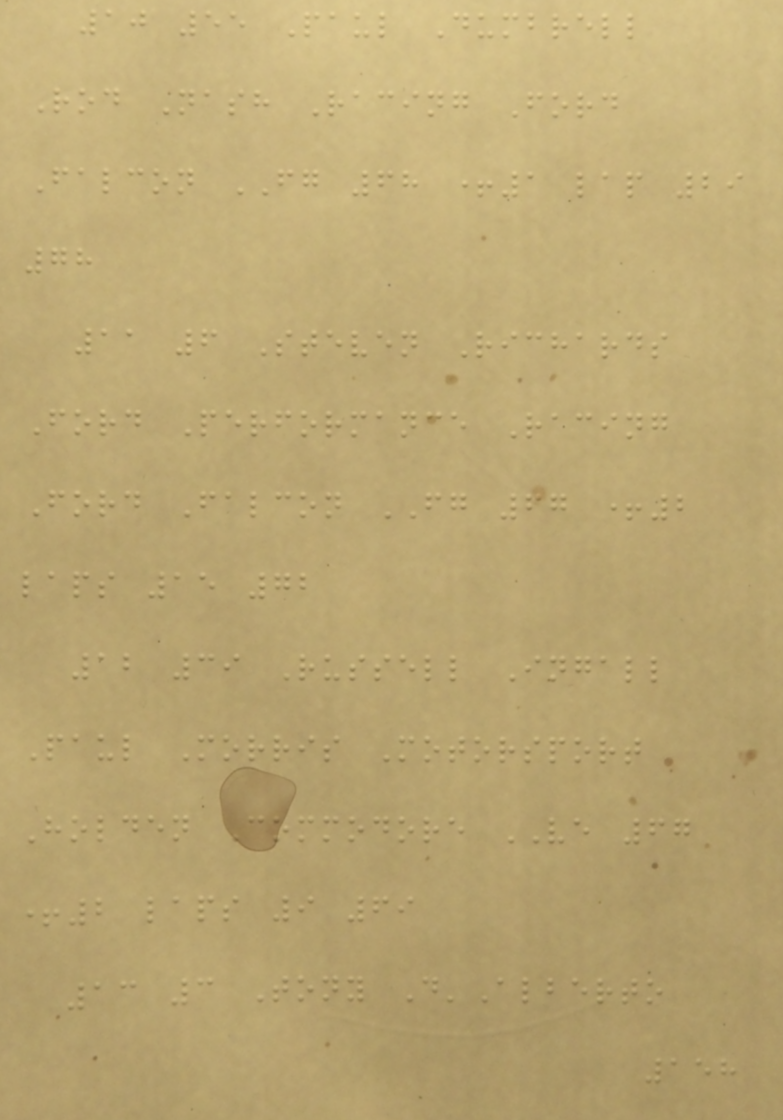10 55 Paul Dumbrell
Rod Nash Racing Ford
Falcon FG 68 +1 lap 29
78
11 6 Steven Richards
Ford Performance Racing
Ford Falcon FG 67 +2
laps 15 72
12 39 Russell Ingall
Paul Morris Motorsport
Holden Commodore VE 67
+2 laps 9 69
13 3 Tony D'Alberto
158
